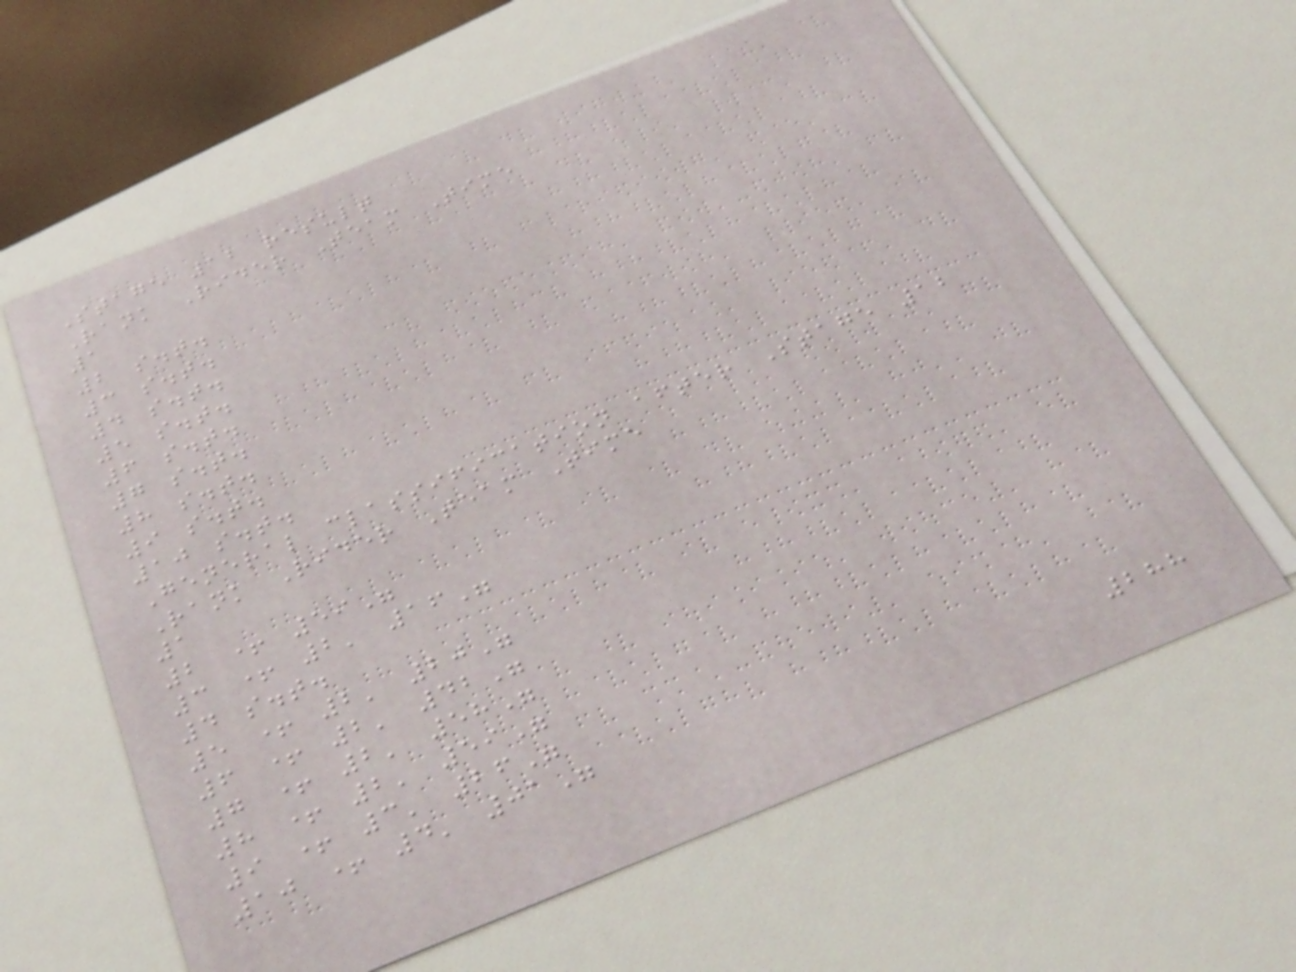Stage 12 result
Rank Rider Team Time
1
2 s.t.
3 s.t.
4 s.t.
5 s.t.
6 s.t.
7 s.t.
8 s.t.
9 s.t.
10 s.t.
General classification after Stage 12
Rank Rider Team Time
1
2 + 59"
3 + 2' 16"
4 s.t.
5 + 2' 20"
6 + 2' 42"
7 + 2' 58"
8 + 2' 59"
9 + 3' 26"
10 + 4' 01"
288
